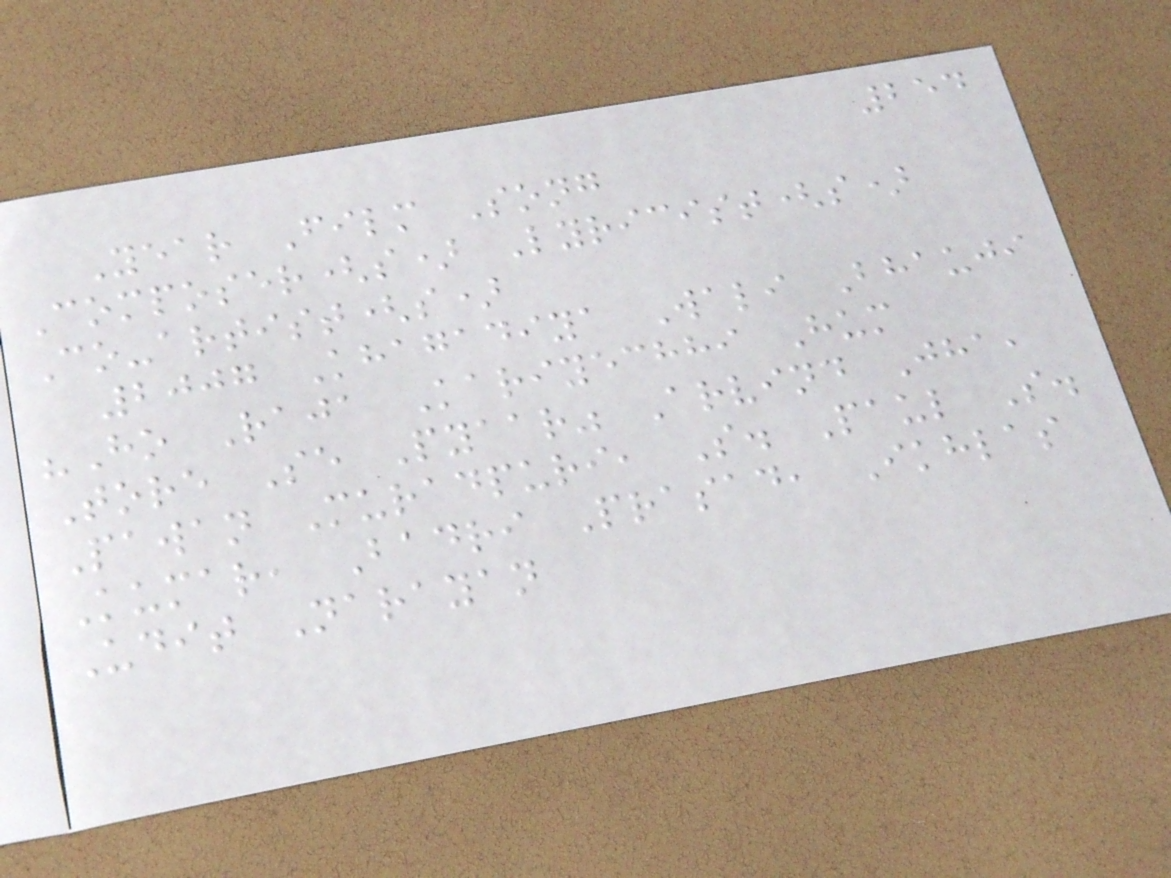254
Year Film Song
Composer(s) Lyricist(s)
Co-artist(s)
2007 Khagadiya Wali Bhauji
"Ho Raja Kariyechhi Hum
Tore Se Pyaar" Arvind Jha,
Pawan Muradpuri, S. Paul S.
Kumar, Badri Prasad, Ikhlas
Udit Narayan
